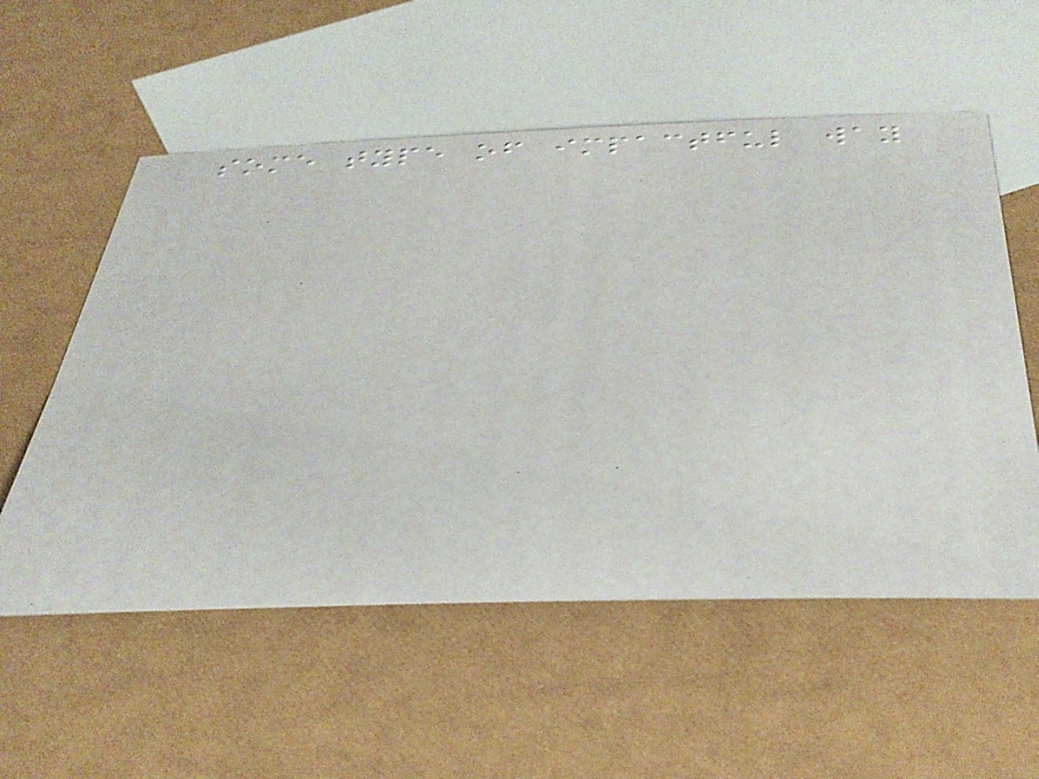some type of impactful way
